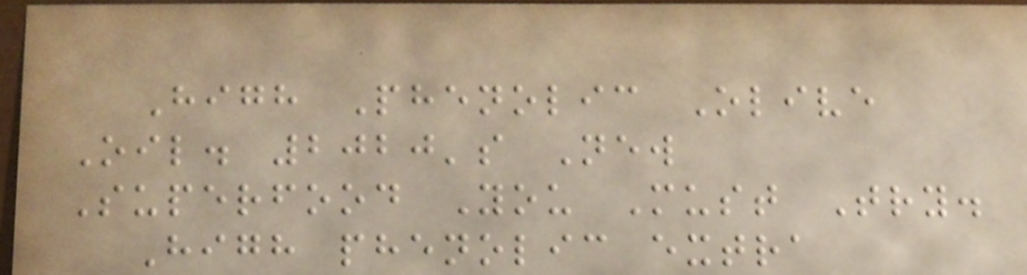High Phenolic Olive
Oil. 2020's New
Superfood You Must Try.
High phenolic extra
